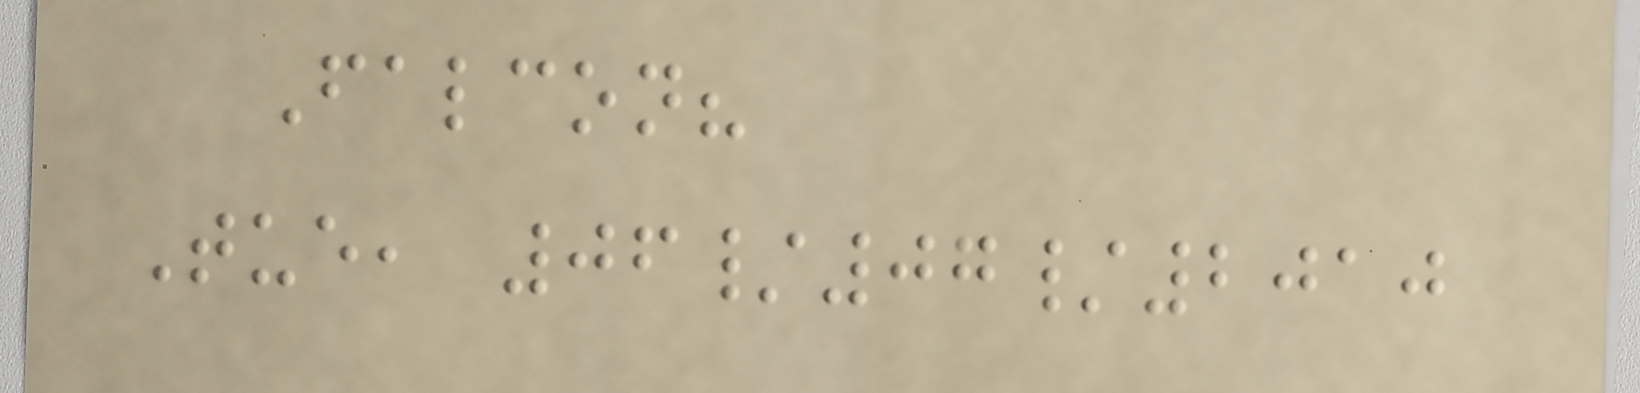Falcon?
Tue, 06/07/2010
